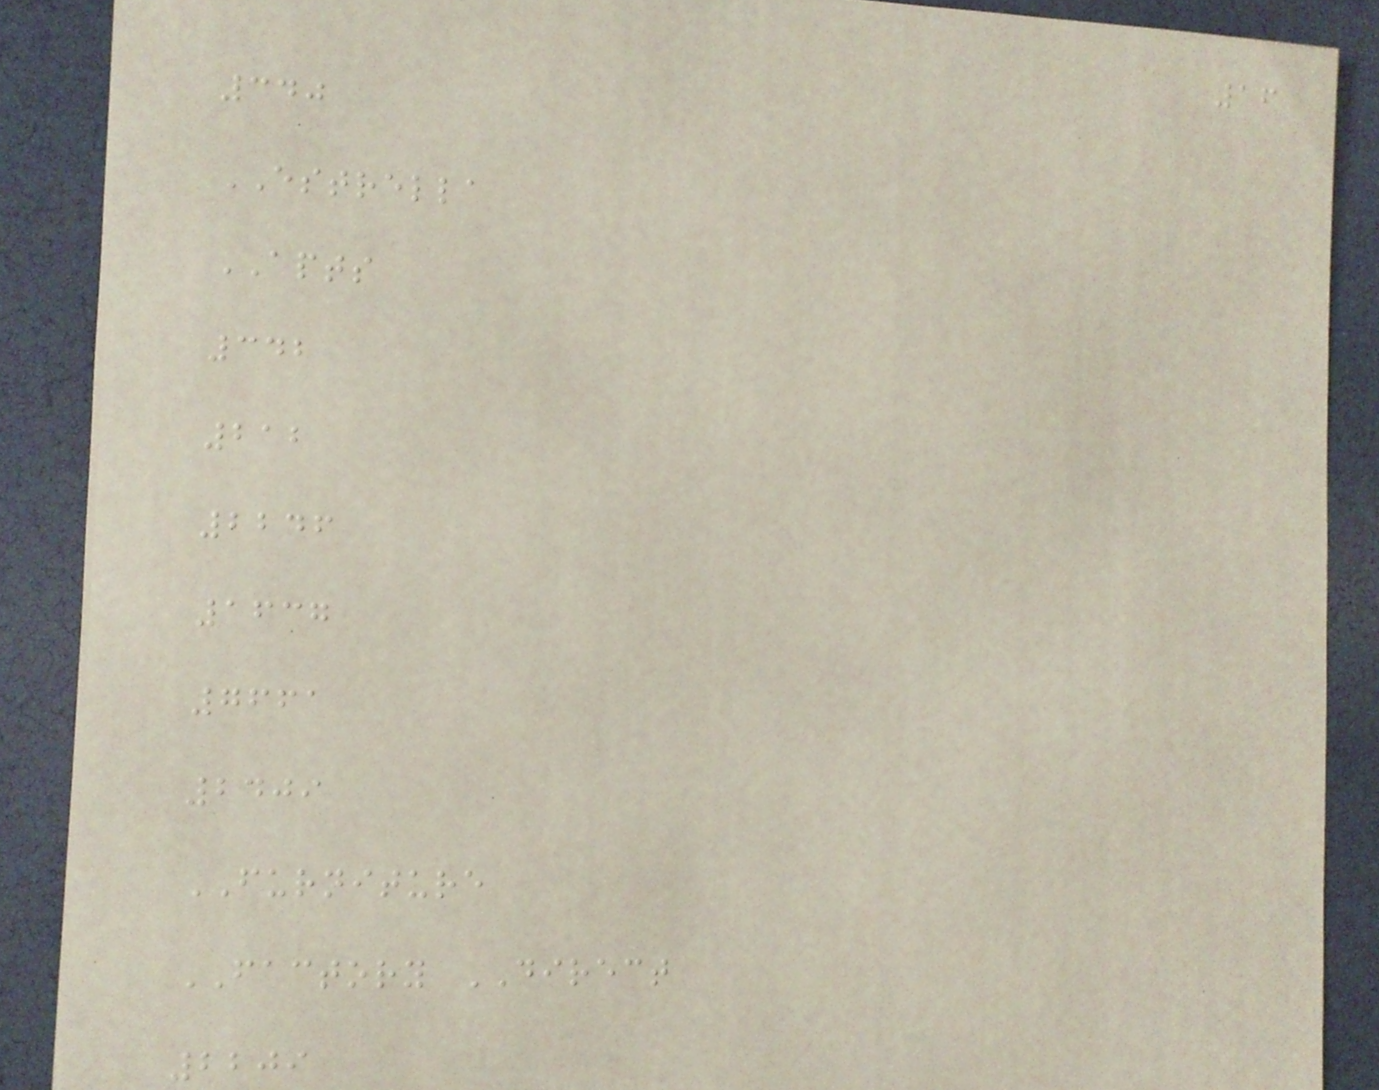16
340
ESTRELLA
APTS
342
212
2246
1637
7661
2409
FURNITURE
FACTORY DIRECT
2209
